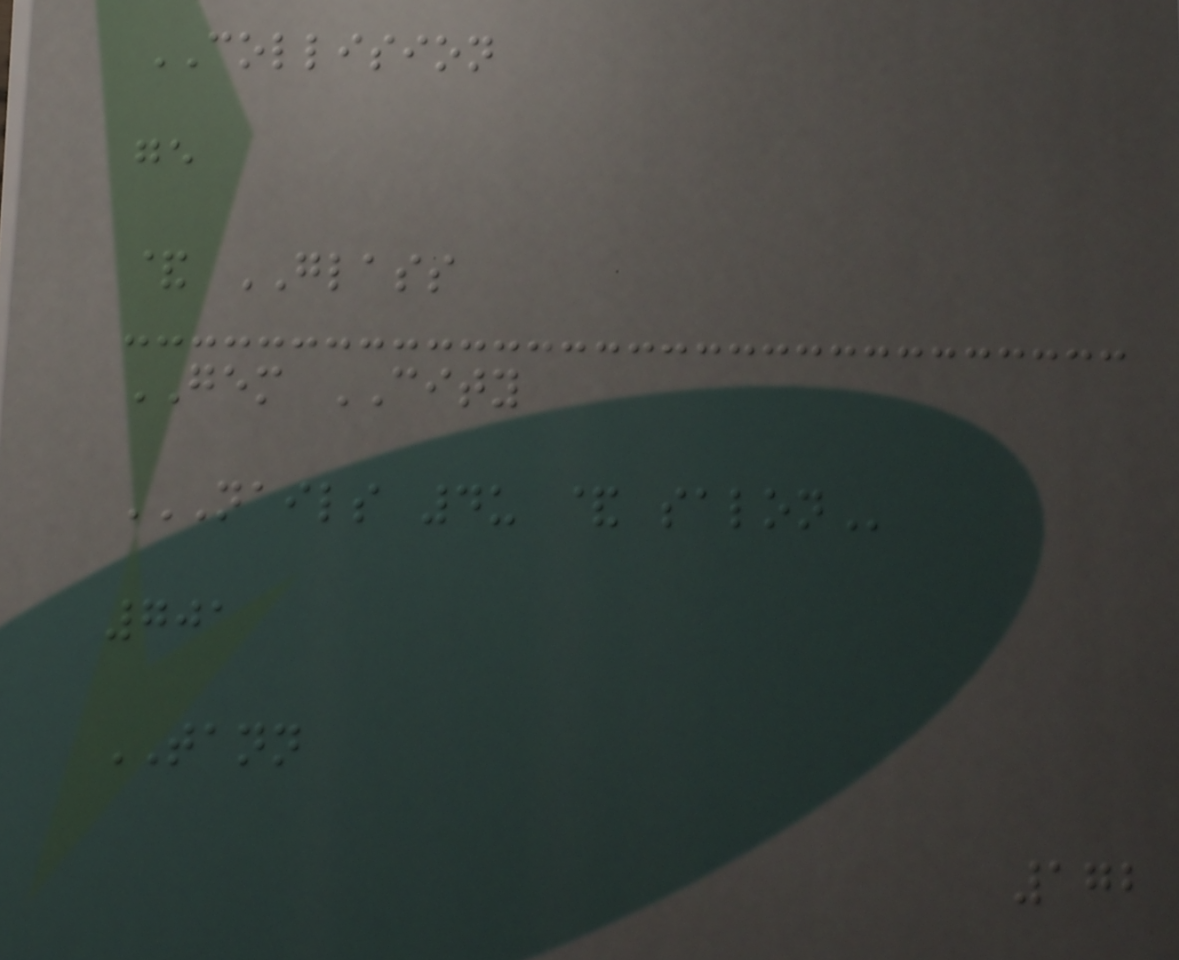COLLISION
ge
& GLASS
GEM CITY
NAILS 4U & SALON
701
TANN
172
